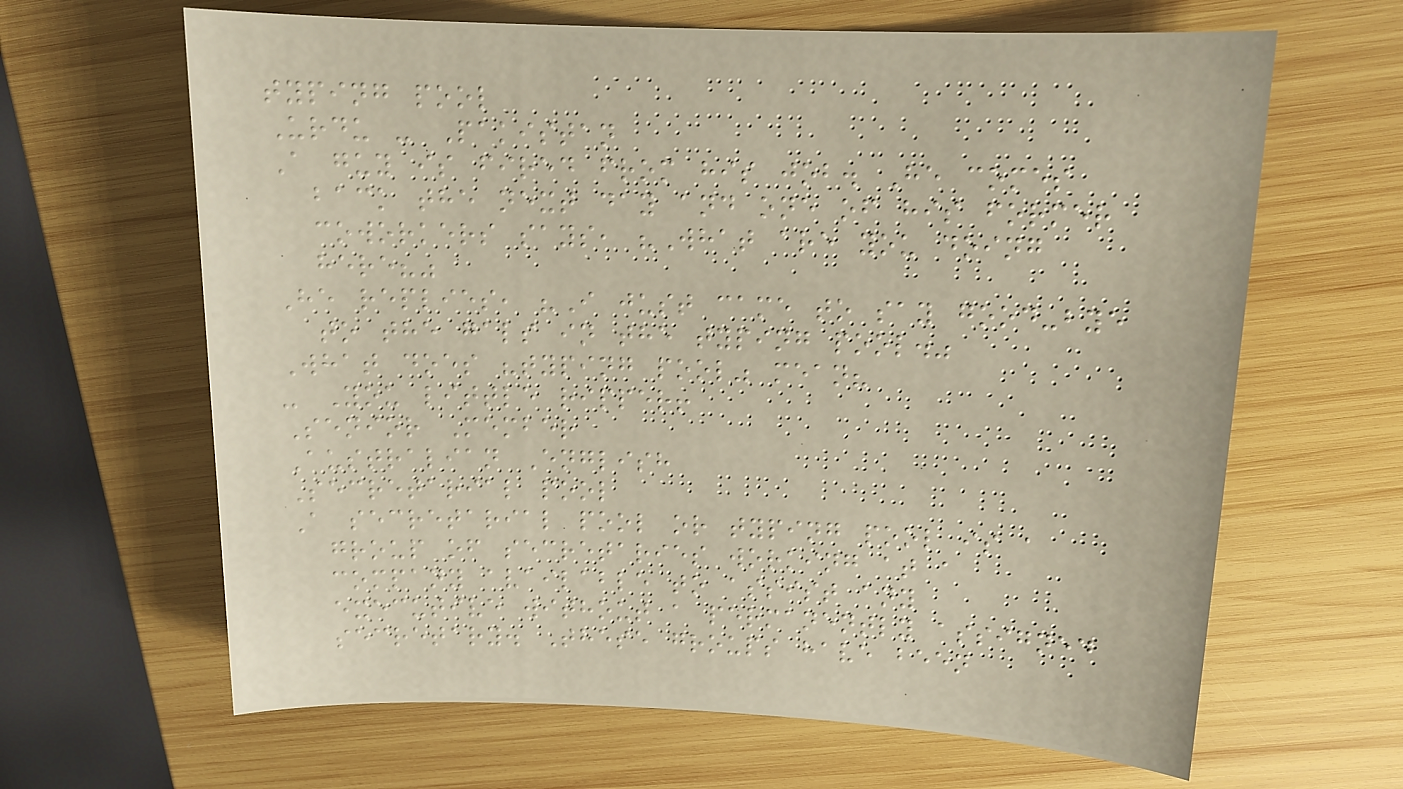typing pool
Urdu - Pakistan
A guy is fired from his job. He comes
back the next day and one of his former
coworkers says, "What are you doing
here?"
He replies, "I just came to say good-bye
to the gals in the typing pool."
What does "typing pool" mean?
- You little ripper!
Senior Member
Australian English
Secretarial pool
A secretarial pool or typing pool is a
group of secretaries working at a
company available to assist any
executive without a permanently assigned
secretary. These groups have been
